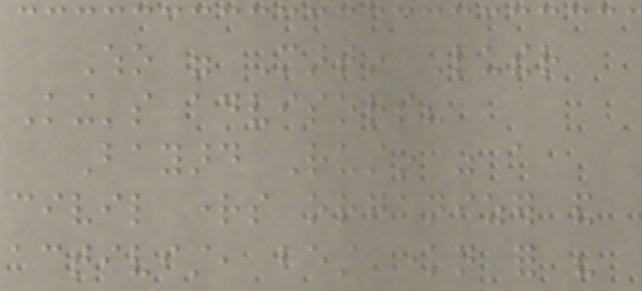Who were Martin Luther
King's advisors?
Bayard Rustin was a
civil rights organizer and
activist, best known for his
